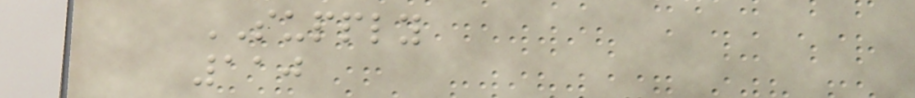SUPPLY
110
